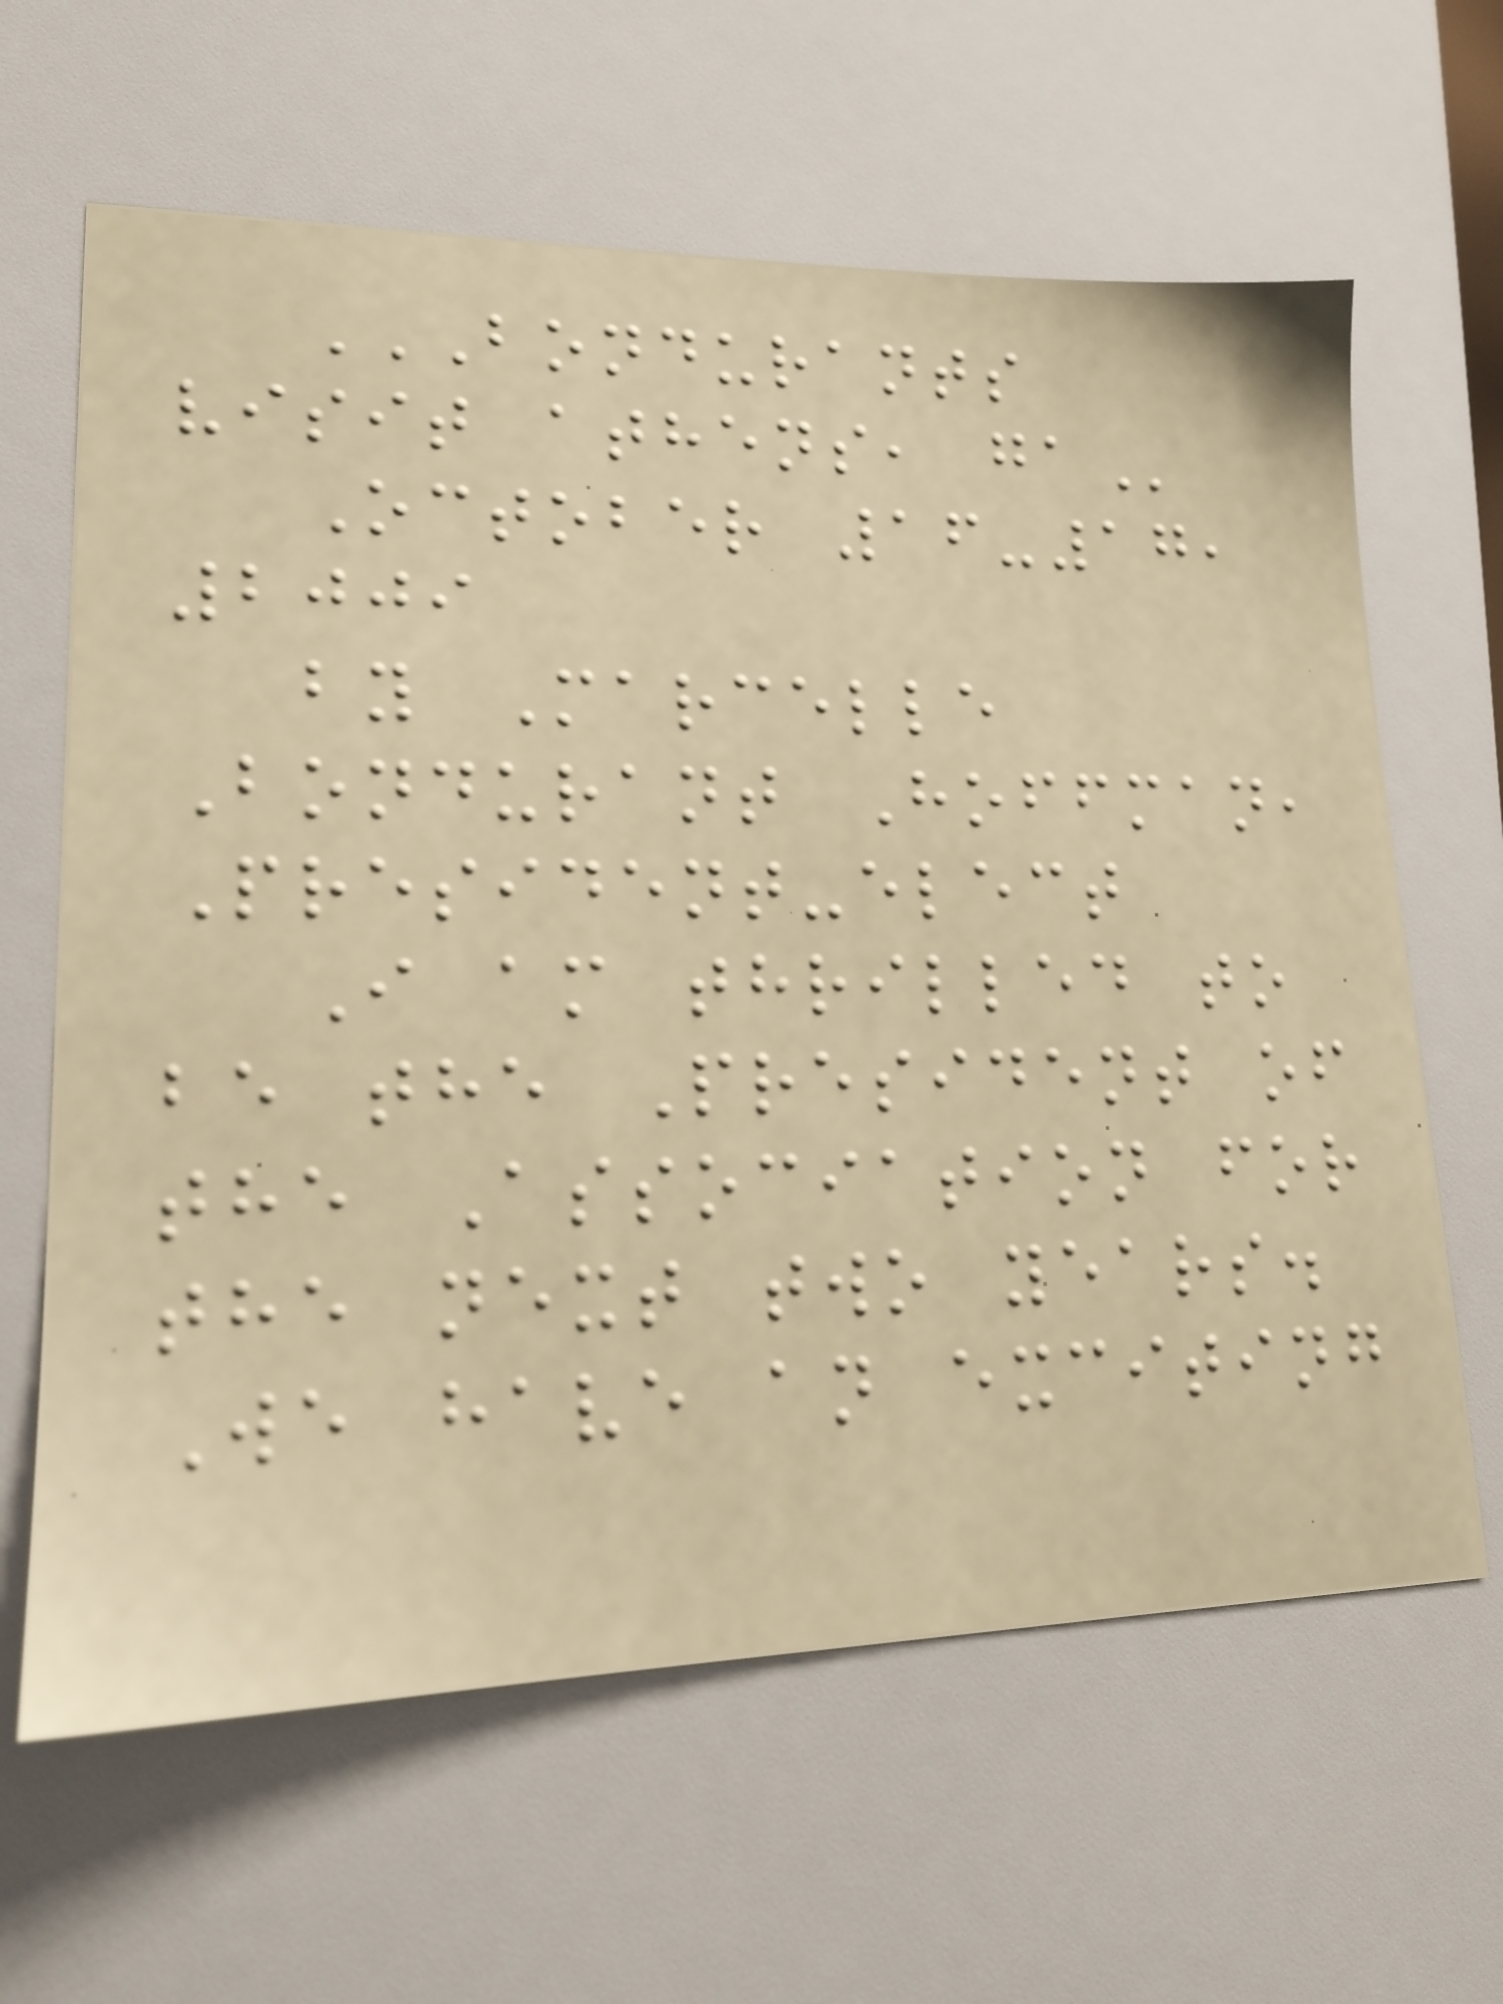BONDURANTS
VISIT ATHENS, GA
October 16-17,
2009
by Marcelle
Bondurant Hoffman,
President-elect
I am thrilled to
be the President of
the Association for
the next two years.
We have an exciting
